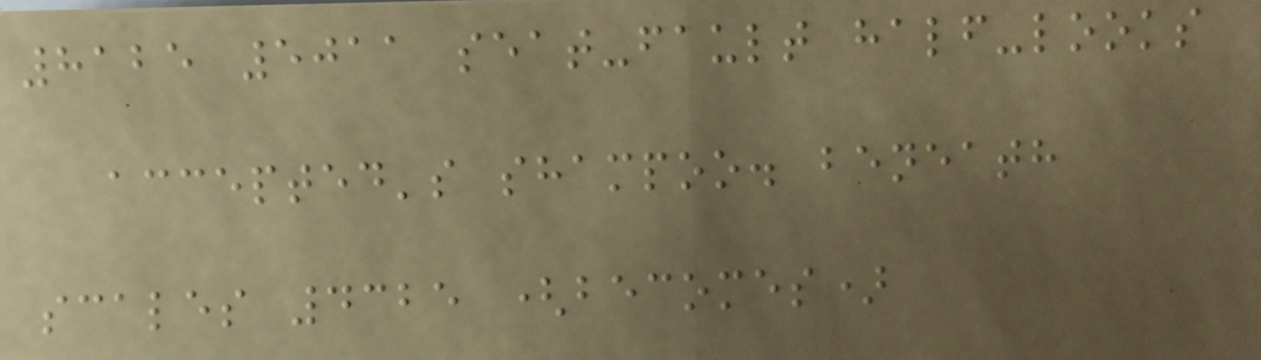8125 5011 seat-fault half-looks
accepted's shampoo. beneath
scales 4325 (becomes)
